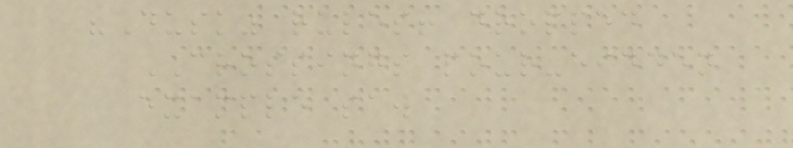"Dusk" rules! dropped
CROSSINGS pour-hidden
example saw
